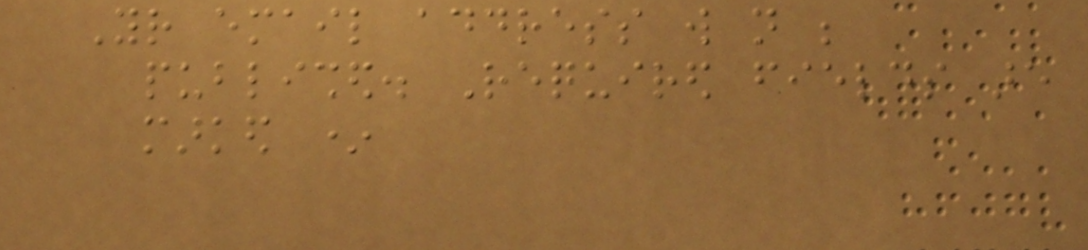Your email address will not be
published. Required fields are
marked *
